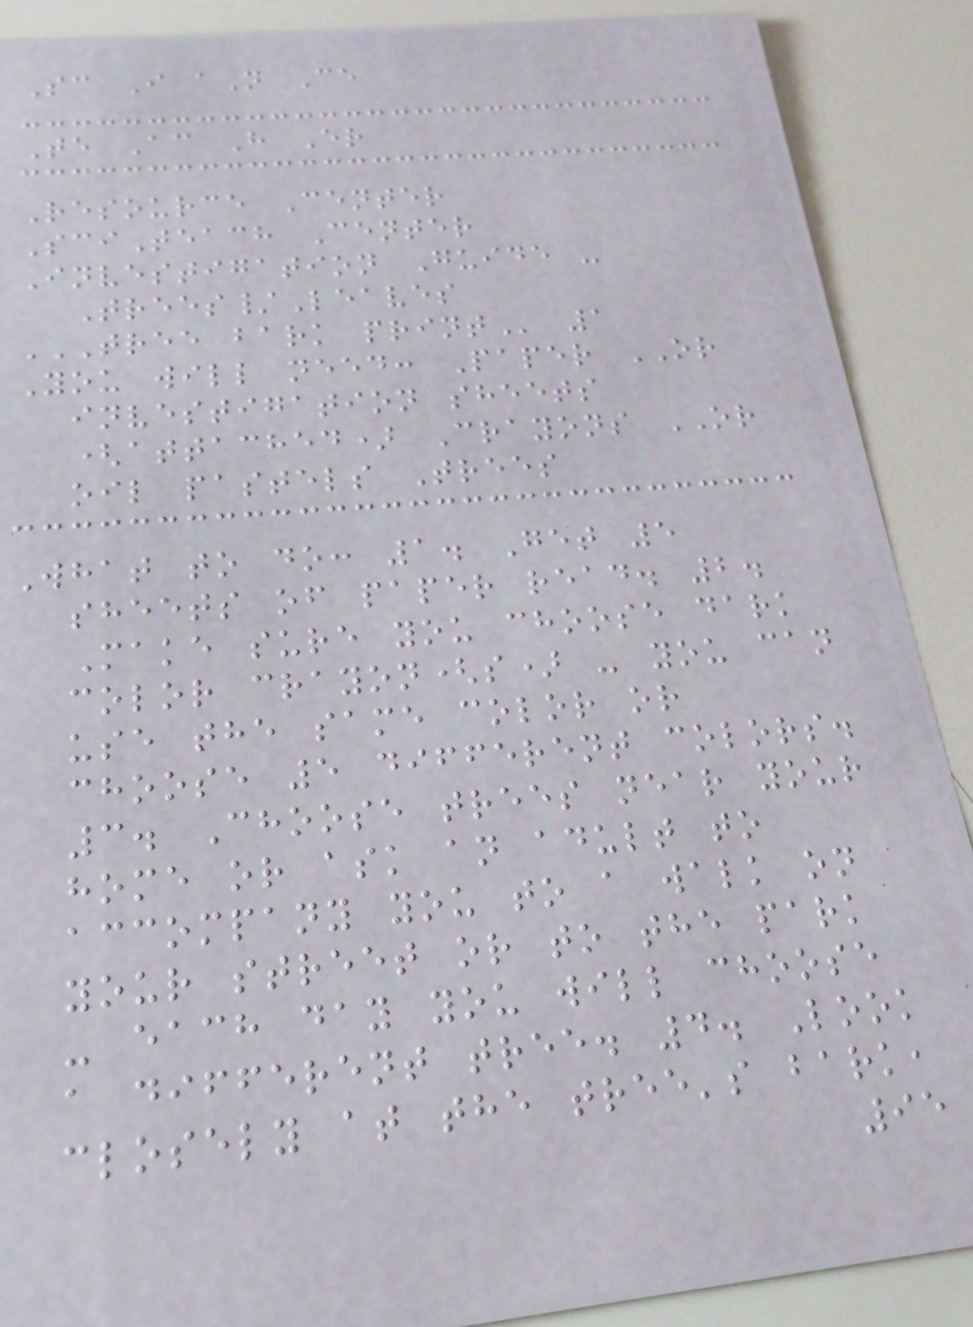Sc I aN Ce
Te Ac H Er
Resource Center
SciTeach Center
Investigation Guide -
Trees/Leaves
TREE BARK PRINT 1
You will need: Paper OR
investigation sheets
(attached) Crayons OR
oil pastels Trees
What to do: 1. Get 5
sheets of paper read. 2.
Make sure you choose dark
color crayon(s) - you can
use the same color or
choose 5 different colors.
3. Choose trees near your
home or ask an adult to
accompany you to a walk on
your street or to the park
- each day you will choose
a different tree. 4. Look
closely at the tree's bark,
95
